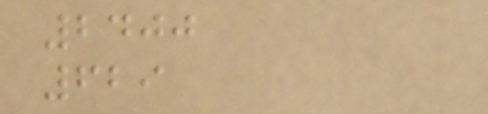2400
629
